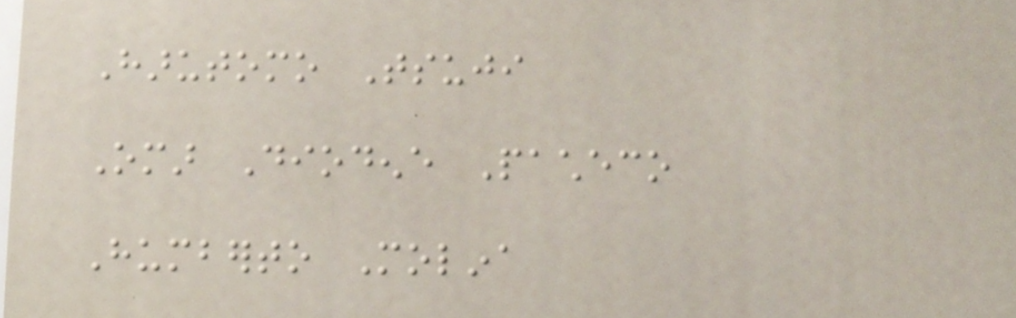Harutomo Tsuji
Omar Diodene Pacheco
Humberto Molina
